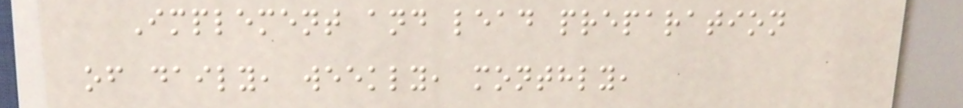Implement and lead preparation
of daily, weekly, monthly,
